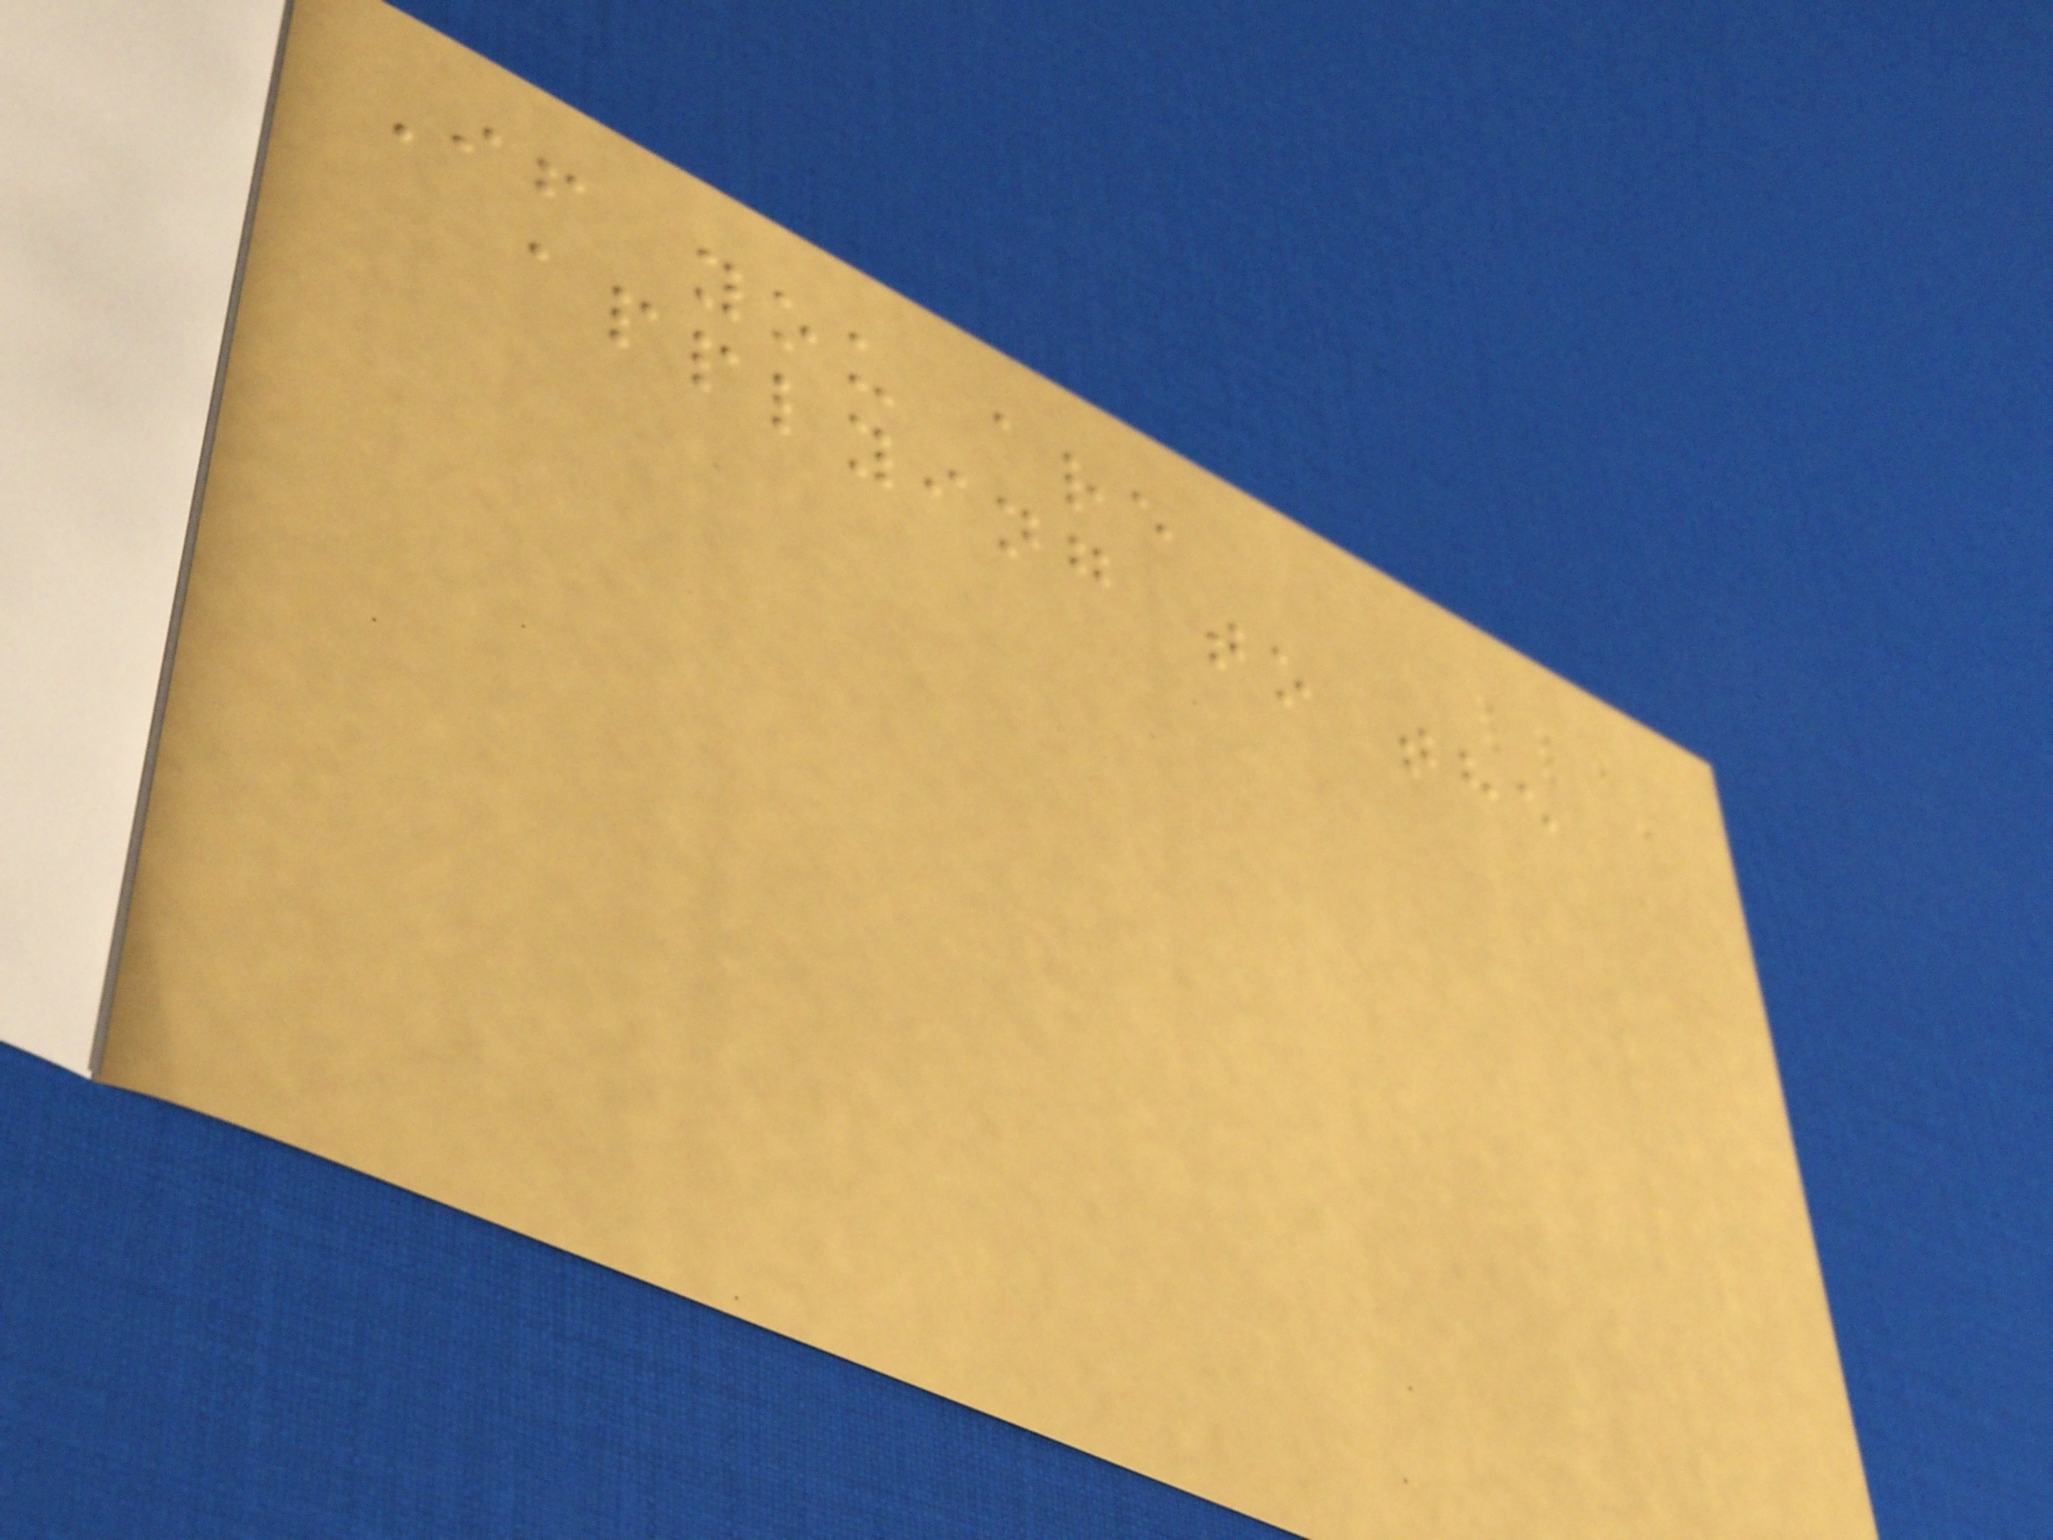If you are
applying to the
